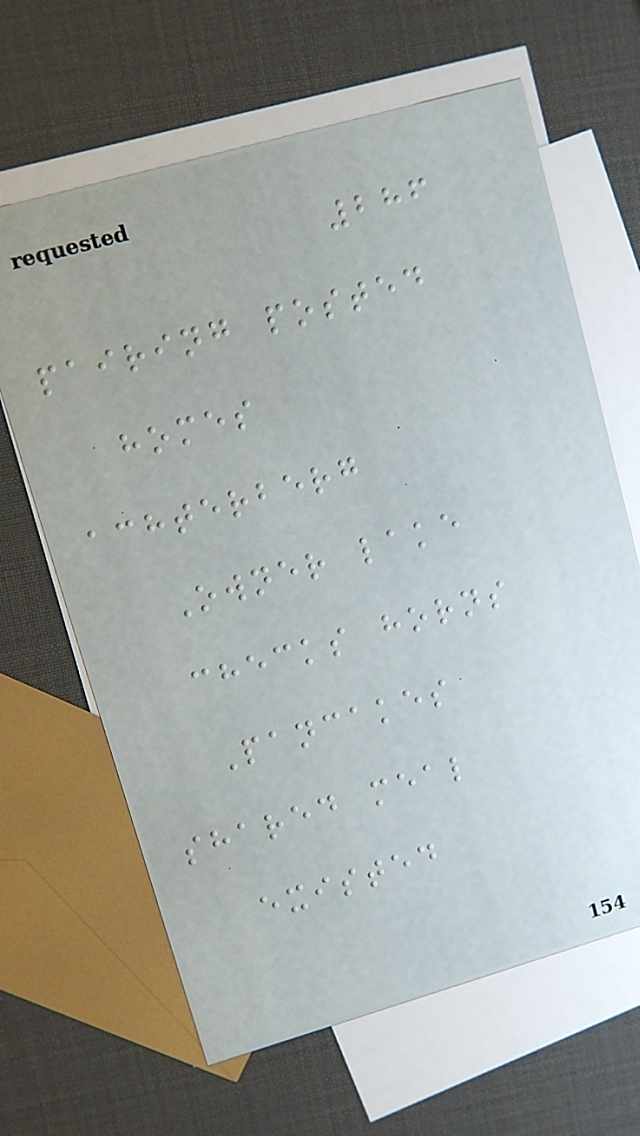286
pairing posted
homes
achterberg
Owner lake
checks horns
Pancakes
shared meal
existed
